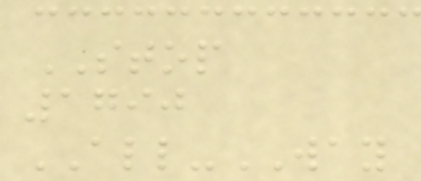STOP
1790
ALL-WAY
